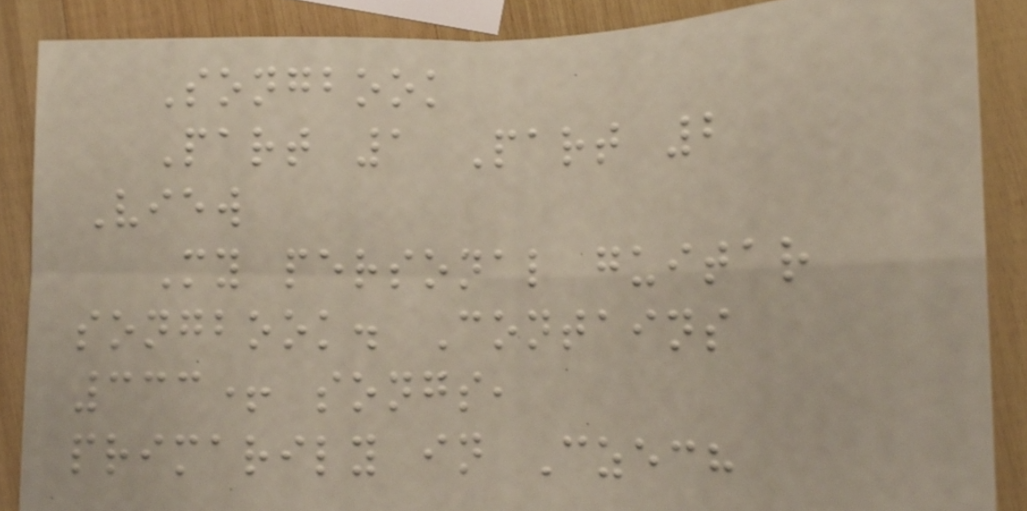Songbook
Part 1 Part 2
View
My personal guitar
songbook. Contains
333+ songs,
primarily in Czech
